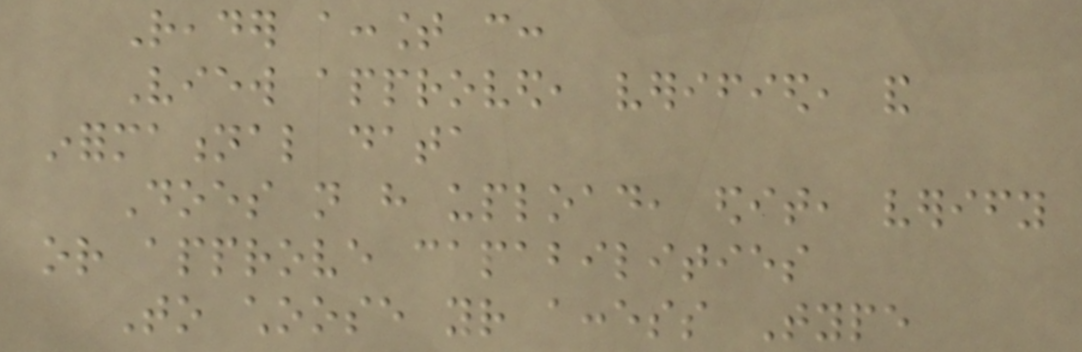Reader account can:
View approved, verified, and
informational data
Does not have upload, edit, verify
or approve capabilities
To choose your access Type
